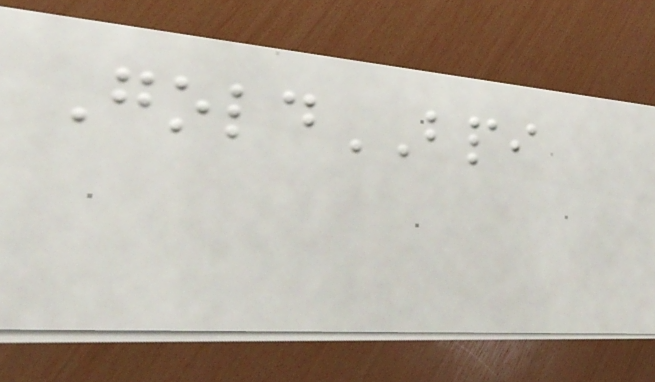GoldBPI
